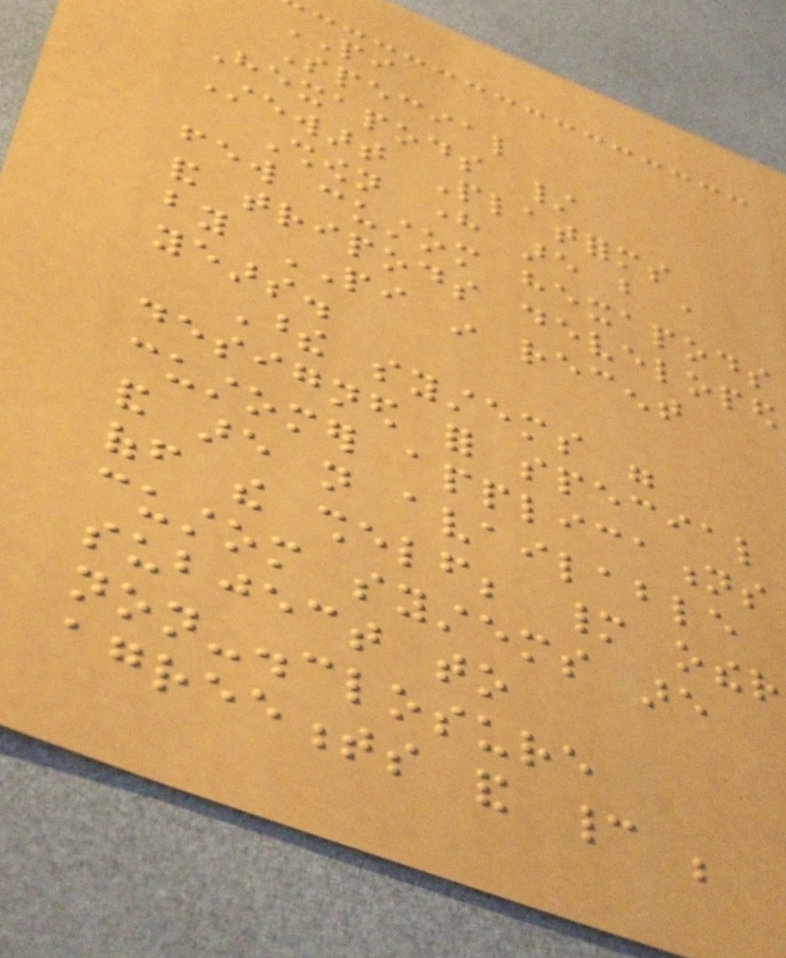PI
Special
Hexapods /
Stewart Platforms
Shown here are but a
few custom hexapods
and tripods developed
by PI in recent
years.
These systems were
designed for special
customer applications
and are not available
off the shelf; many other
custom systems are
subject to
non-disclosure
agreements and cannot be
